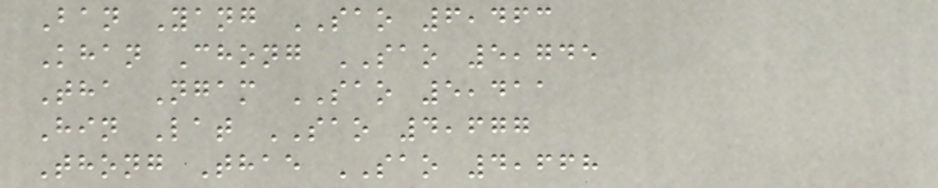Ban Yang SAO 6,463
Khan Chong SAO 5,745
Tha Ngam SAO 5,411
Hin Lat SAO 4,677
Thong Thae SAO 4,668
